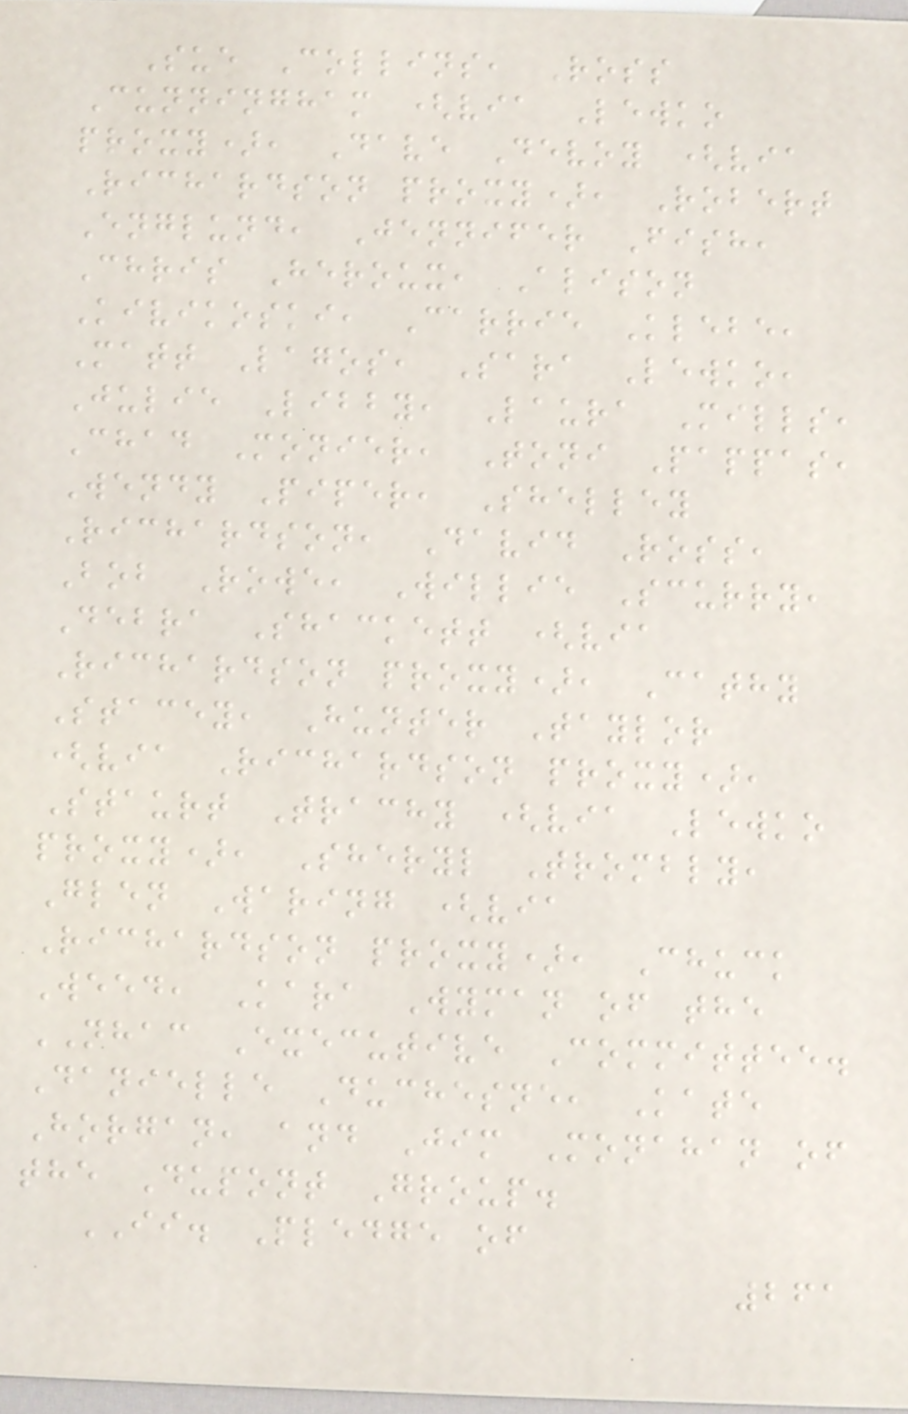Sue Collins, Ross
Cunningham (via Lewko
proxy), Dave Devoy (via
Richardson proxy), Robert
Englund, Jennifer Fish,
Chris Heroux, Alison
Kivikoski, Carrie Klebe,
Matt Lagos, Sara Lewko,
Julie Libby, Laura Mills,
Chad Monier, Toni Pappas,
Wendy Piper, Shelley
Richardson, David Ross,
Bob Rowe, Willie Scurry,
Debra Shackett (via
Richardson proxy), Cathy
Stacey, Hunter Taylor
(via Richardson proxy),
Staurt Trachy (via Lewko
proxy), Sheryl Trombly,
Glen Waring (via
Richardson proxy), Chuck
Weed, Kara Wyman of the
NHAC Executive Committee.
Danielle Duchesne, Kate
Horgan, and Jim Monahan of
the Dupont Group.
II. Pledge of
261
